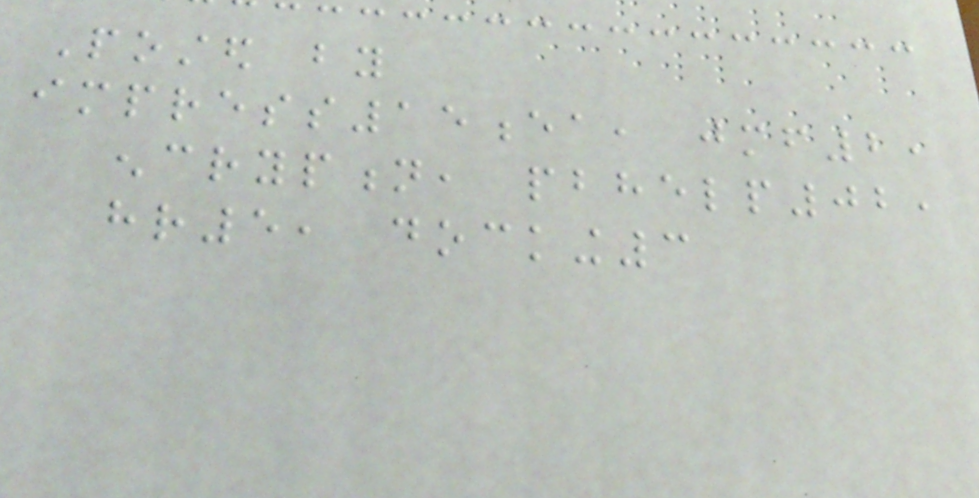Posted by
impress15ea, jmf2,
encryption, pbhelp02,
hr5, docking3
